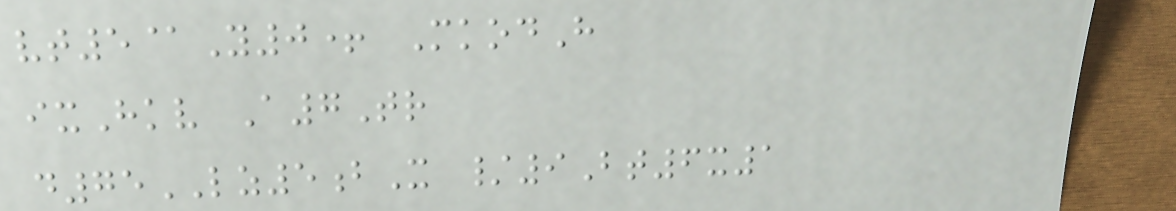vt5@Y0+ MkodH
ixHkv A7Tr
d75LZ5bX /9Bt6x1
